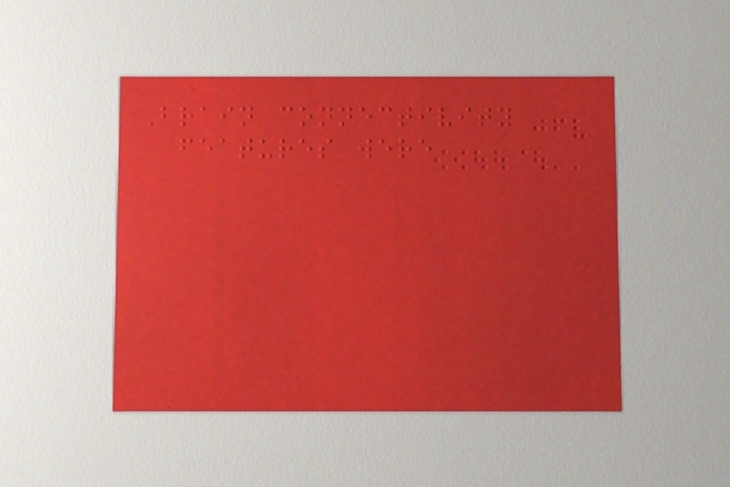Brain connectivity
features were
